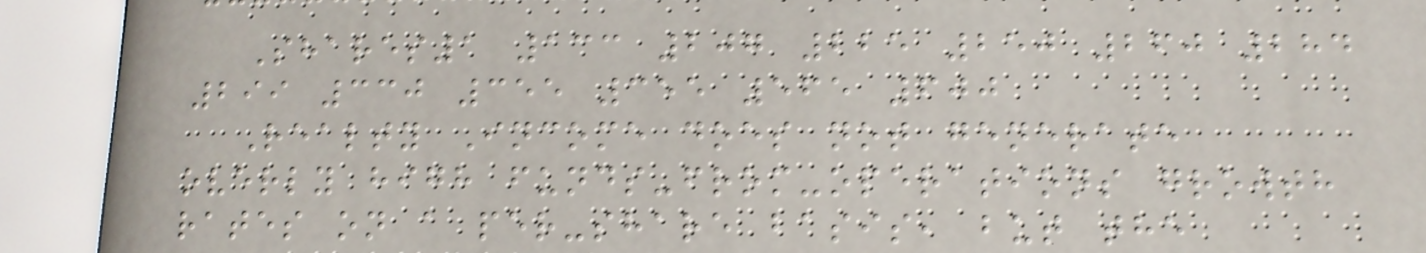Shares1 133 207 225 250 260 284
299 330 355 355 565 600
Realty Income does not generate
overly high funds-from-operations growth
rates on a per-share basis, but the
